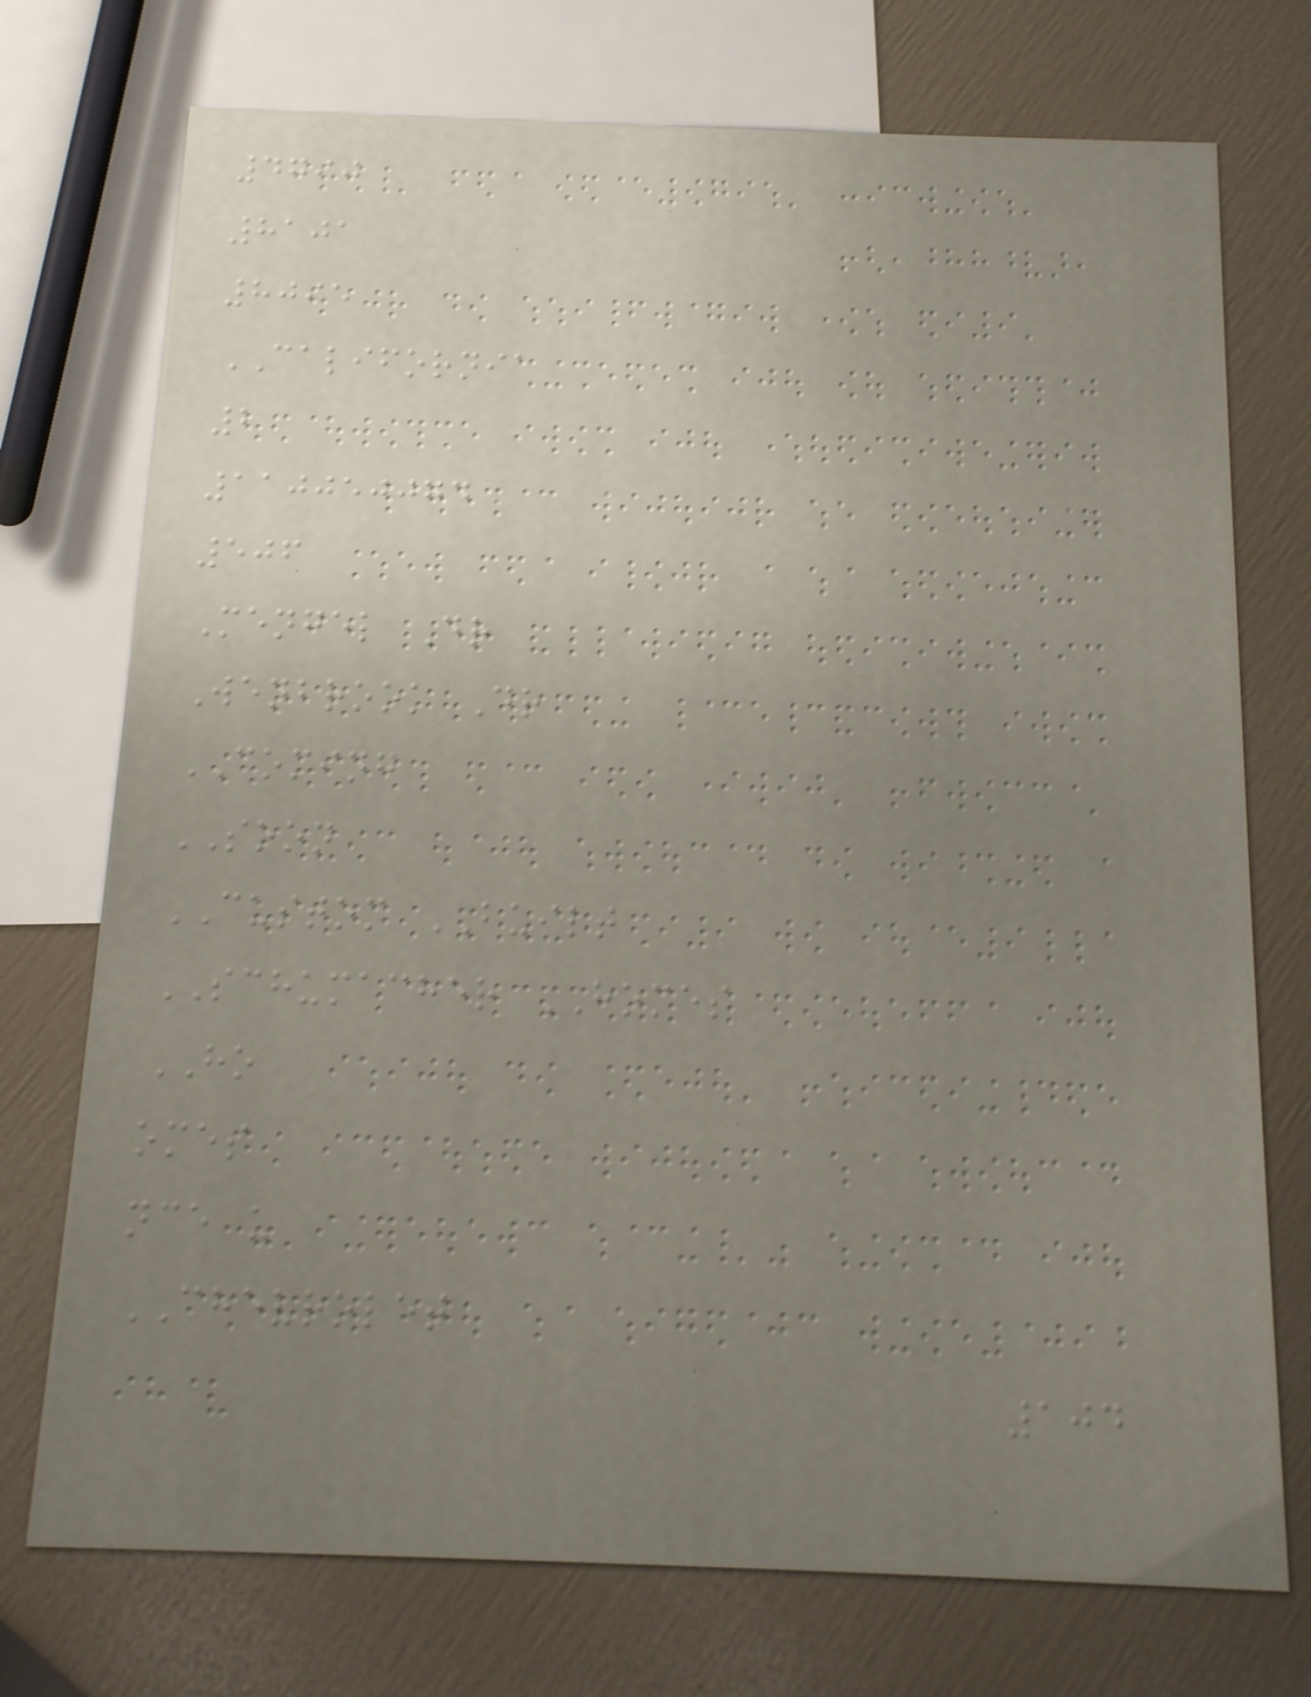4790
8101
8095
CALIFORNIA
2
110050074
506
Mengel Dr
Wenbrook Dr
COMING
SOON
CUSTOM BUILT
SCHUMACHER HOMES
HO
omes
nce u
CHEVROLET
104
